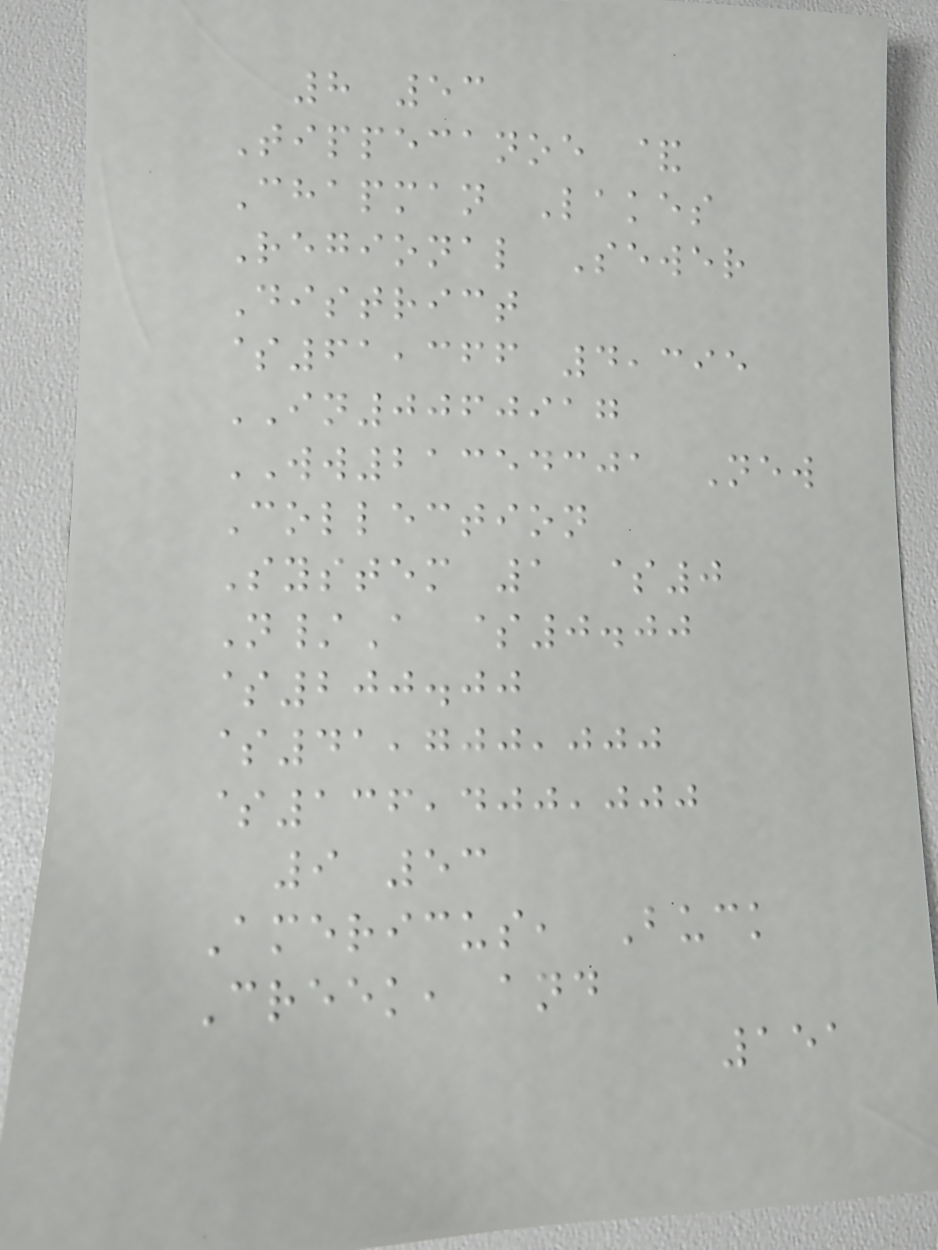8 53
Tippecanoe &
Chapman Lakes
Regional Sewer
District
$61,366 4,395
IN0060917
WW21354301 New
Collection
System 1 $0
N/A $0.00
$200.00
$41,700,000
$136,400,000
9 53
Americus, Buck
Creek, and
151
